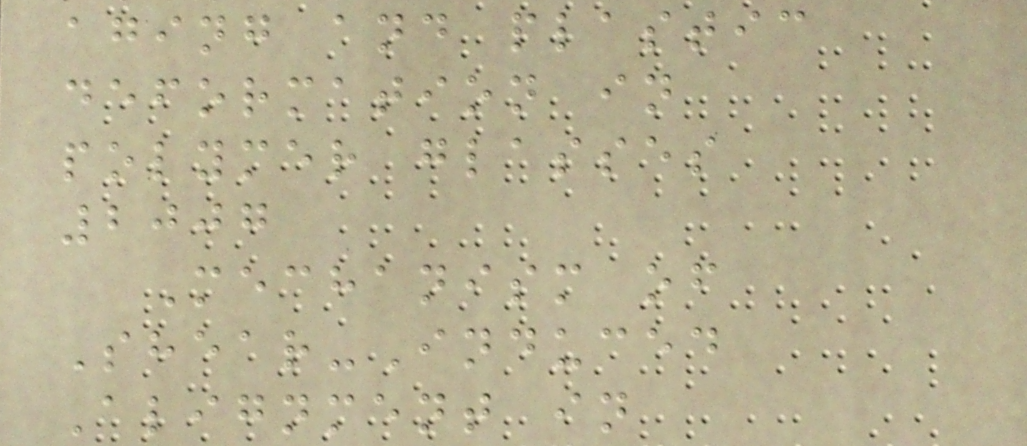aging and plastic
deformation in
polymer glasses
2007
Mechanism of
Shear-Induced
Alignment in
